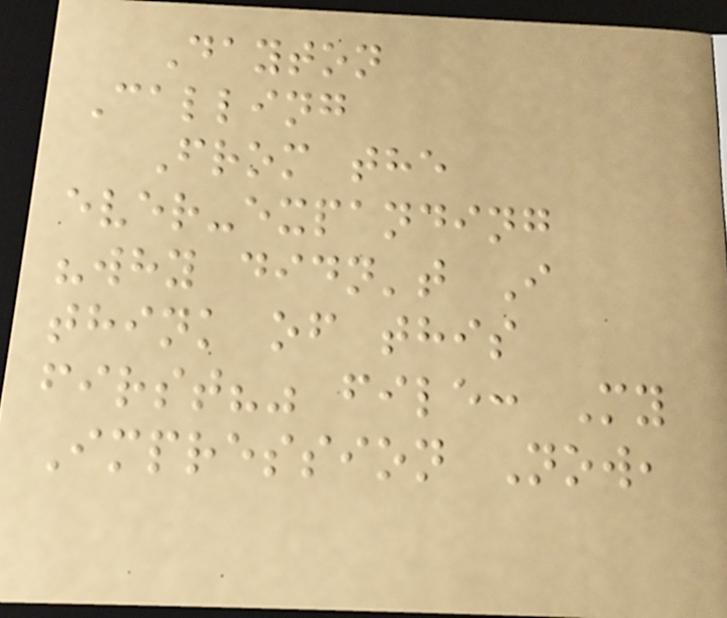Dayton
Calling
From the
ever-expanding
"why didn't I
think of this
first?" file: My
Impression Now,
